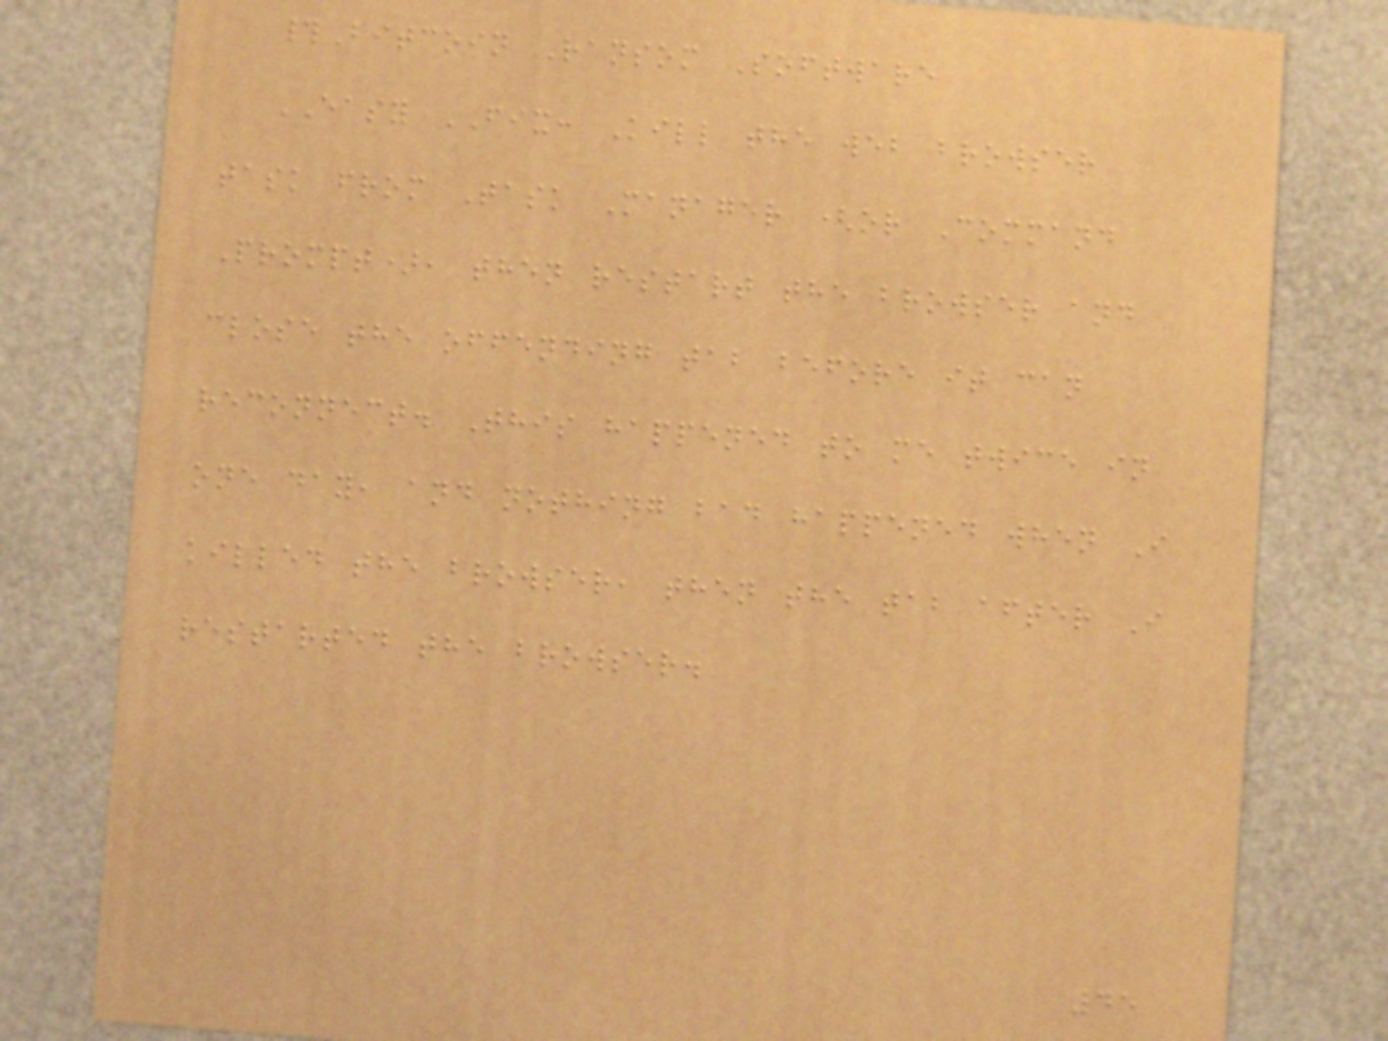#Bitcoin Ransom Software
EASY FIX: Kill the web browser
task from Task Manager (or Command
Prompt), then restart the browser and
close the offending tab before it can
reconnect. This happened to me twice in
one day, and nothing bad happened when I
killed the browser, then the tab after I
restarted the browser.
45
